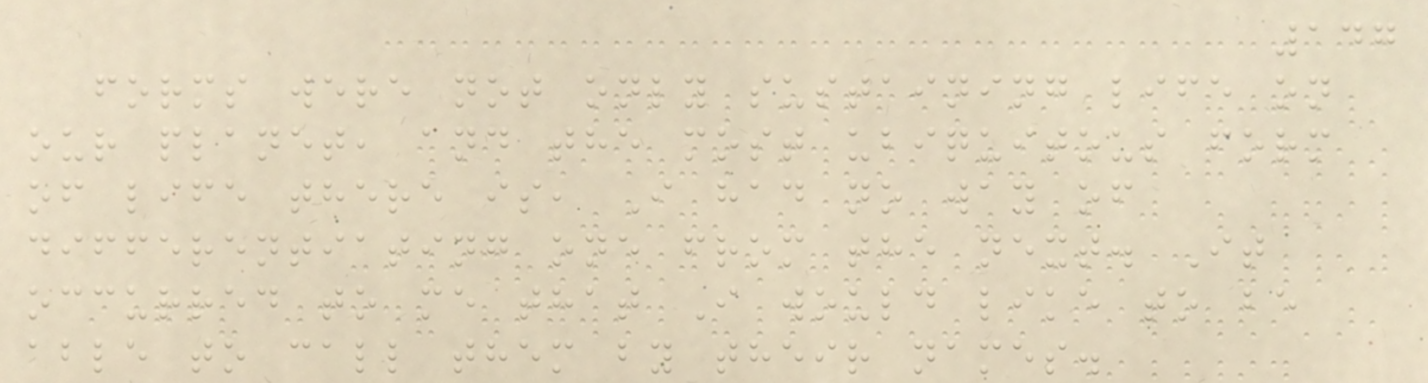147
forms were not only sustaining life on
our planet, and the most ubiquitous form
of life there is, I had no way of
differentiating one from the next. It
occurred to me that I would like to be
able to call them by their names.
